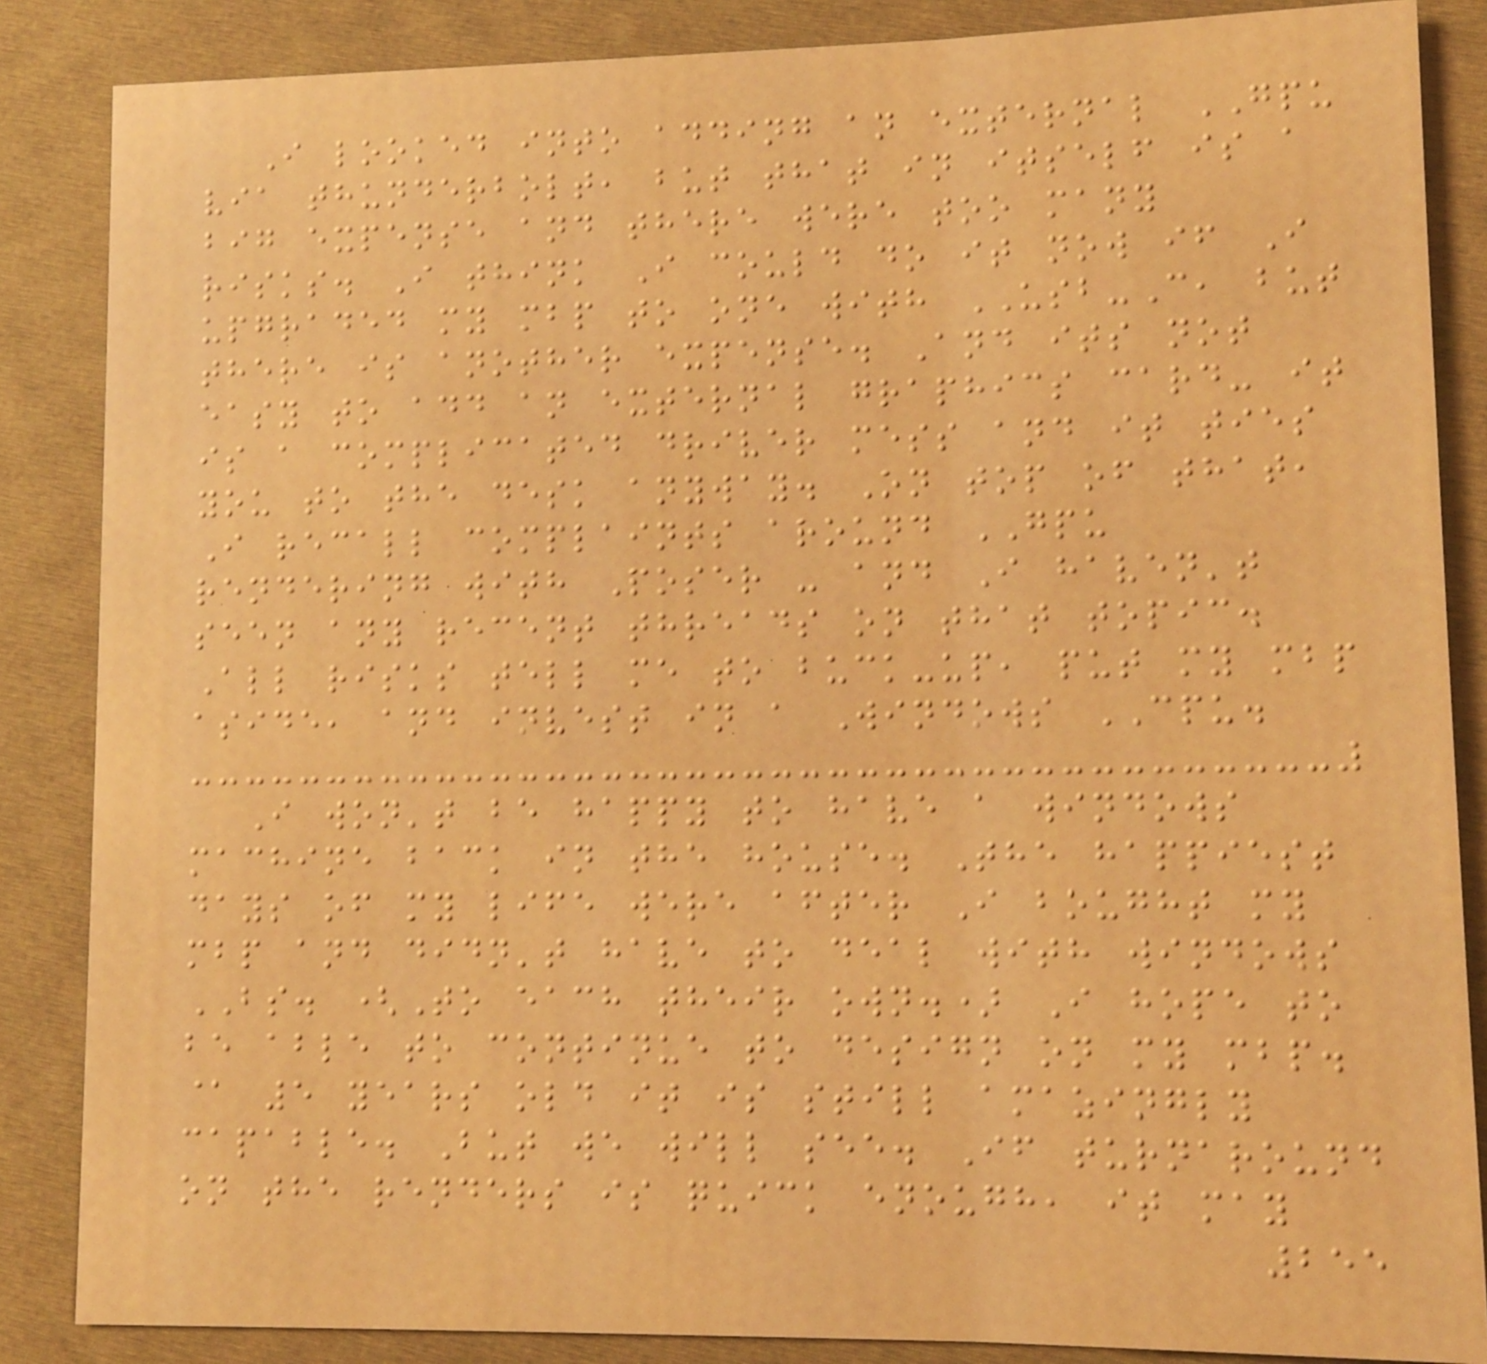I looked into adding an external GPU
via thunderbolt, but that in itself is a
big expense and there were too many
risks. I think I could do it now if I
upgraded my mbp to one with USB-C, but
there is another expense. And its not
easy to add an external graphics card- it
is a complicated driver mess and it ties
you to the desk anyway. On top of that,
I recall complaints around GPU
rendering with Poser - and I haven't
seen any recent threads on that topic.
All risks tell me to buck-up, put my mbp
aside, and invest in a Windows CPU.
I won't be happy to have a windows
machine back in the house. The happiest
days of my life were after I bought my
mbp and didn't have to deal with windows
BS. (To each their own.) I hope to
be able to continue to design on my mbp.
@ 5 years old it is still amazingly
capable. But we will see. If turnaround
on the renders is quick enough, it may
255
